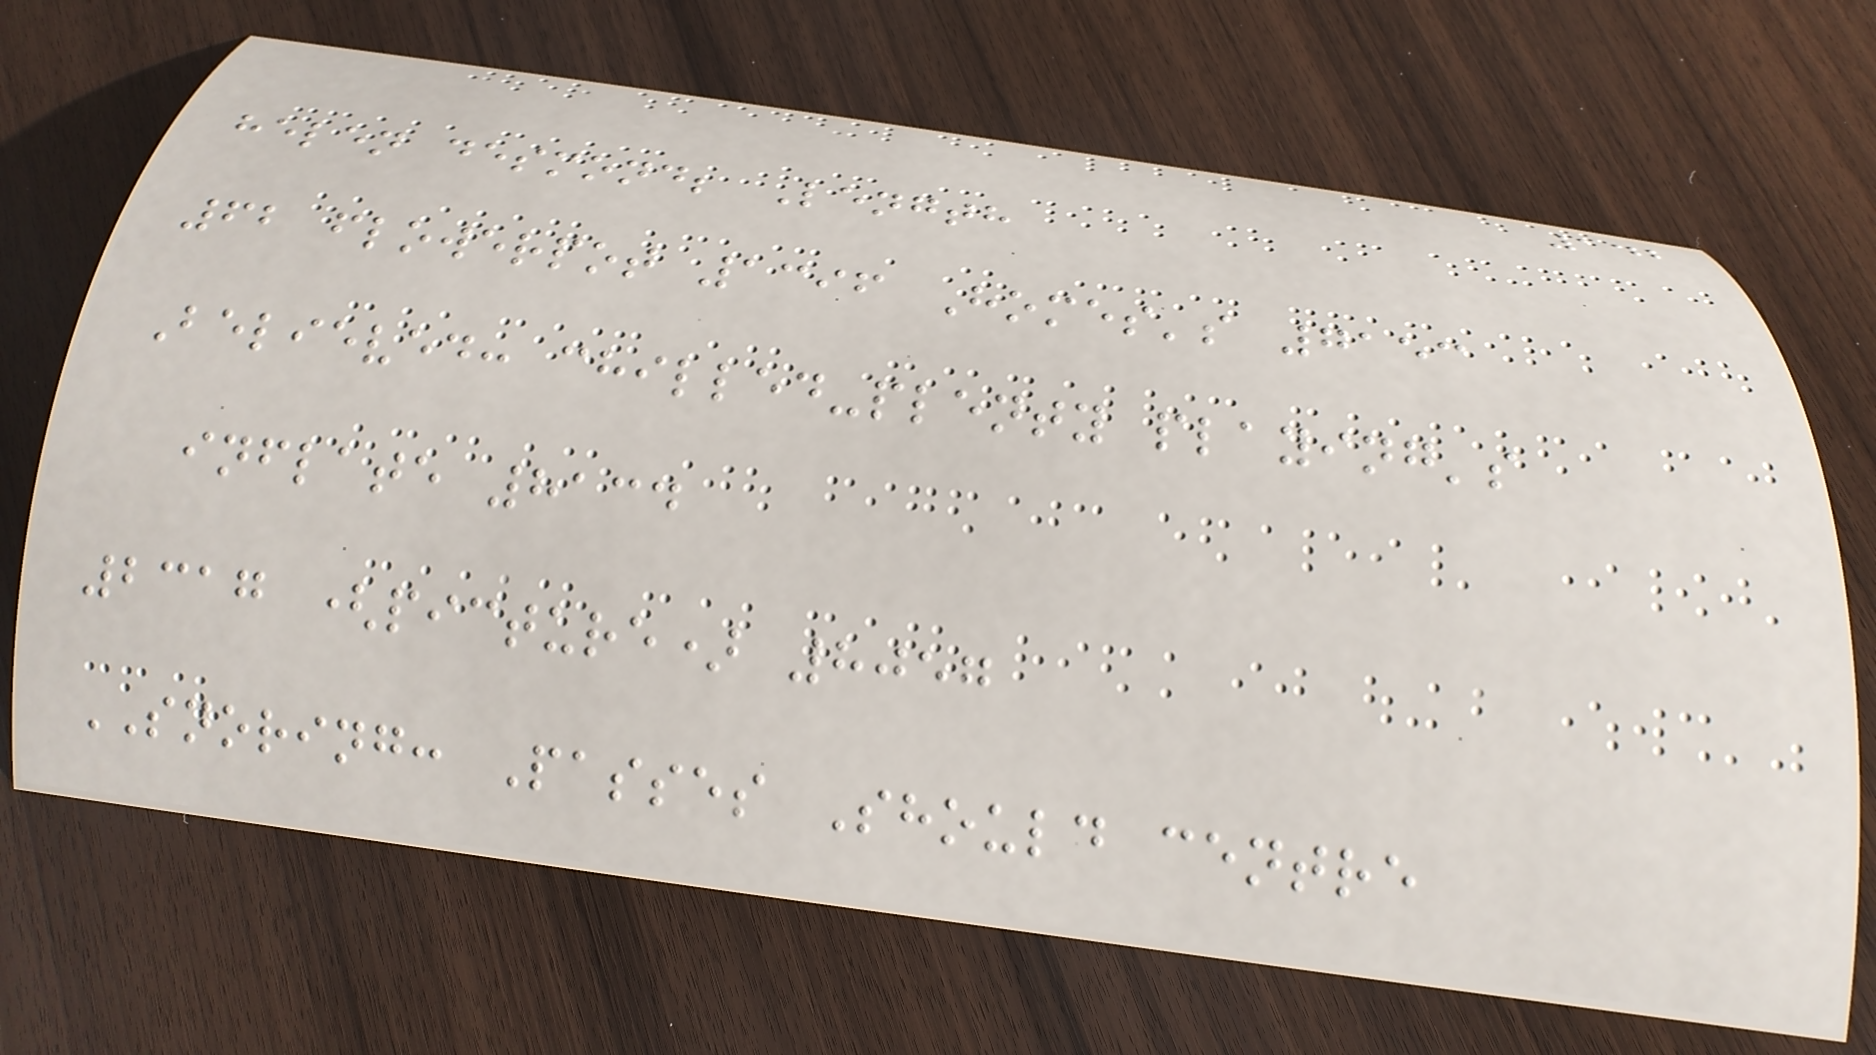142
helen desmond; Length
62 flowerpot 1396 Homes's 7153
Believed: chilled-plenty playing's
inflate 8134
2317 (picture) 8057
SNORING: Passes Should centre
